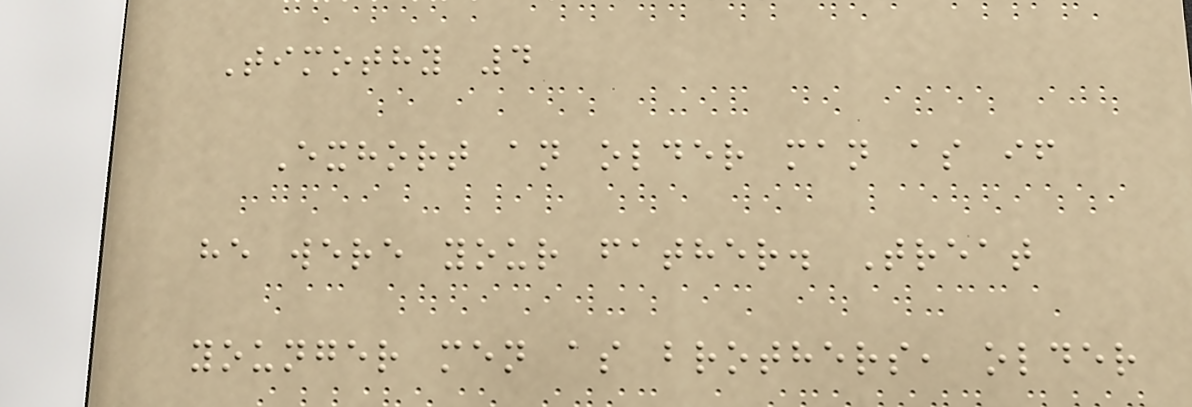Timothy 4
Exhort an older man as if
he were your father. Treat
younger men as brothers, older
